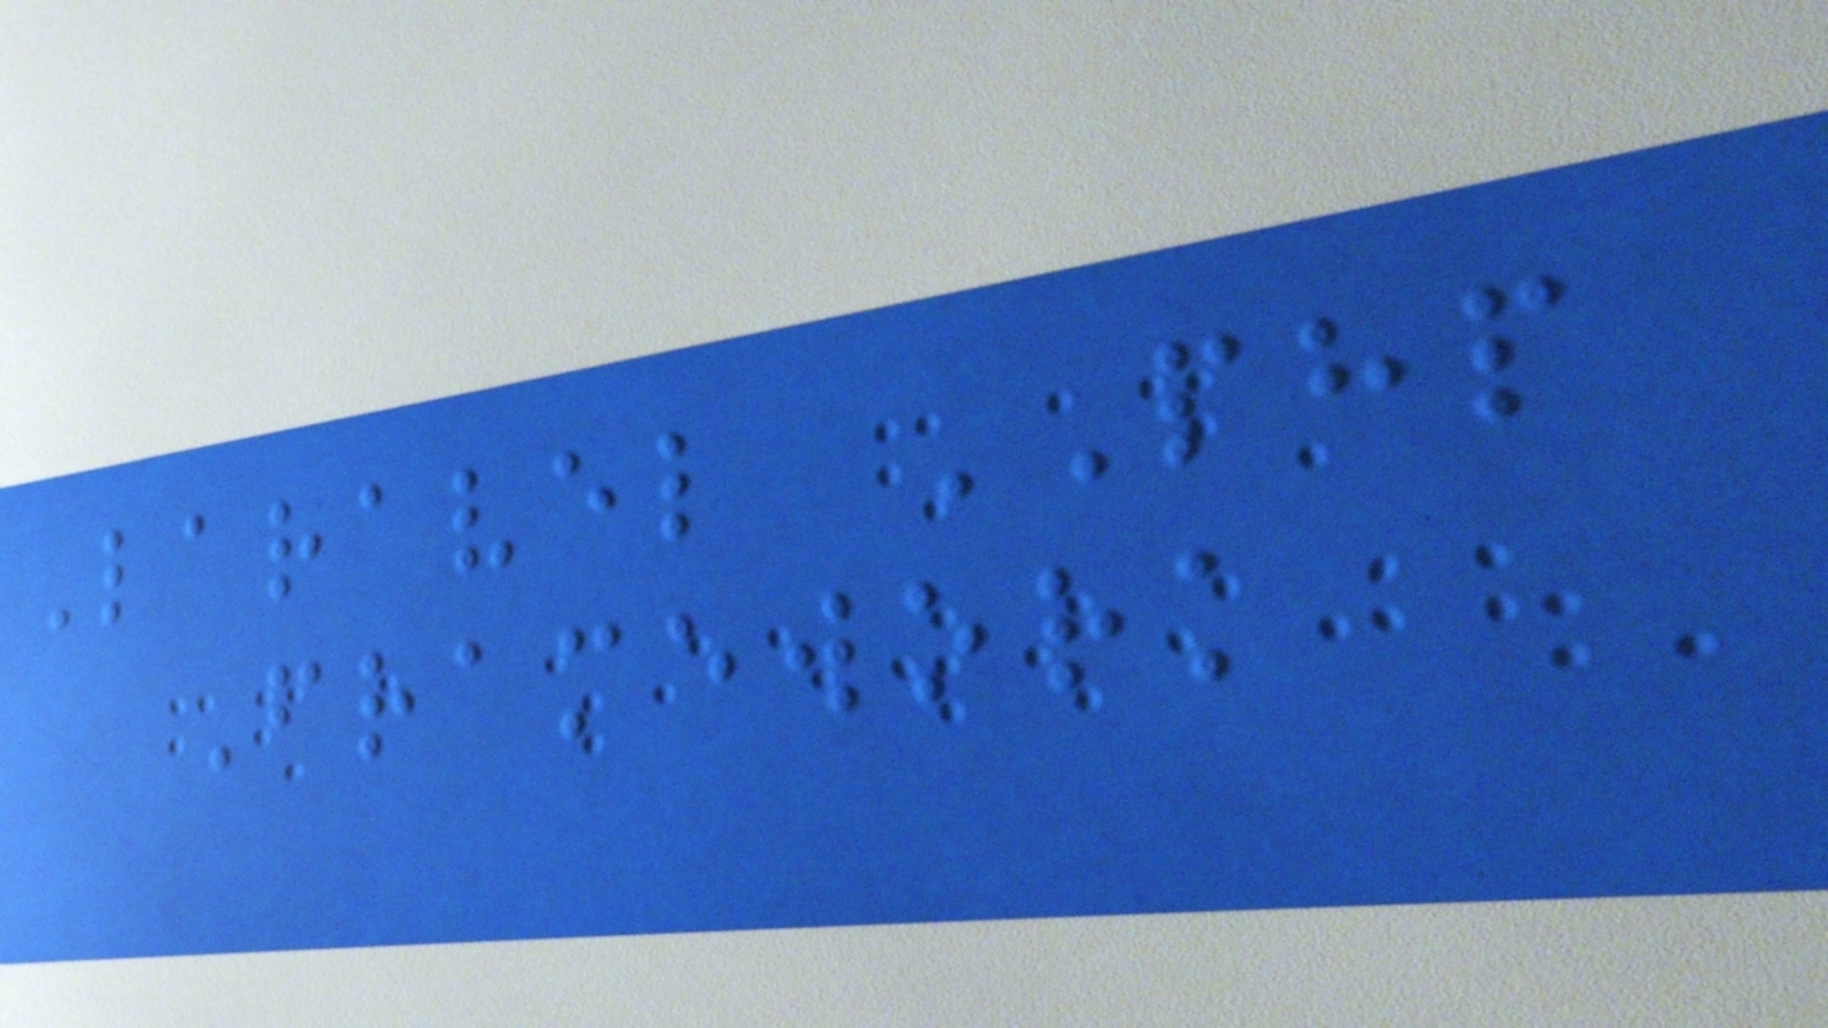Laravel PHP
Framework
